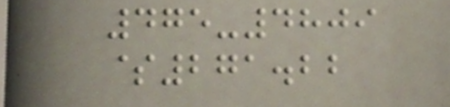475-4809
$271.22
